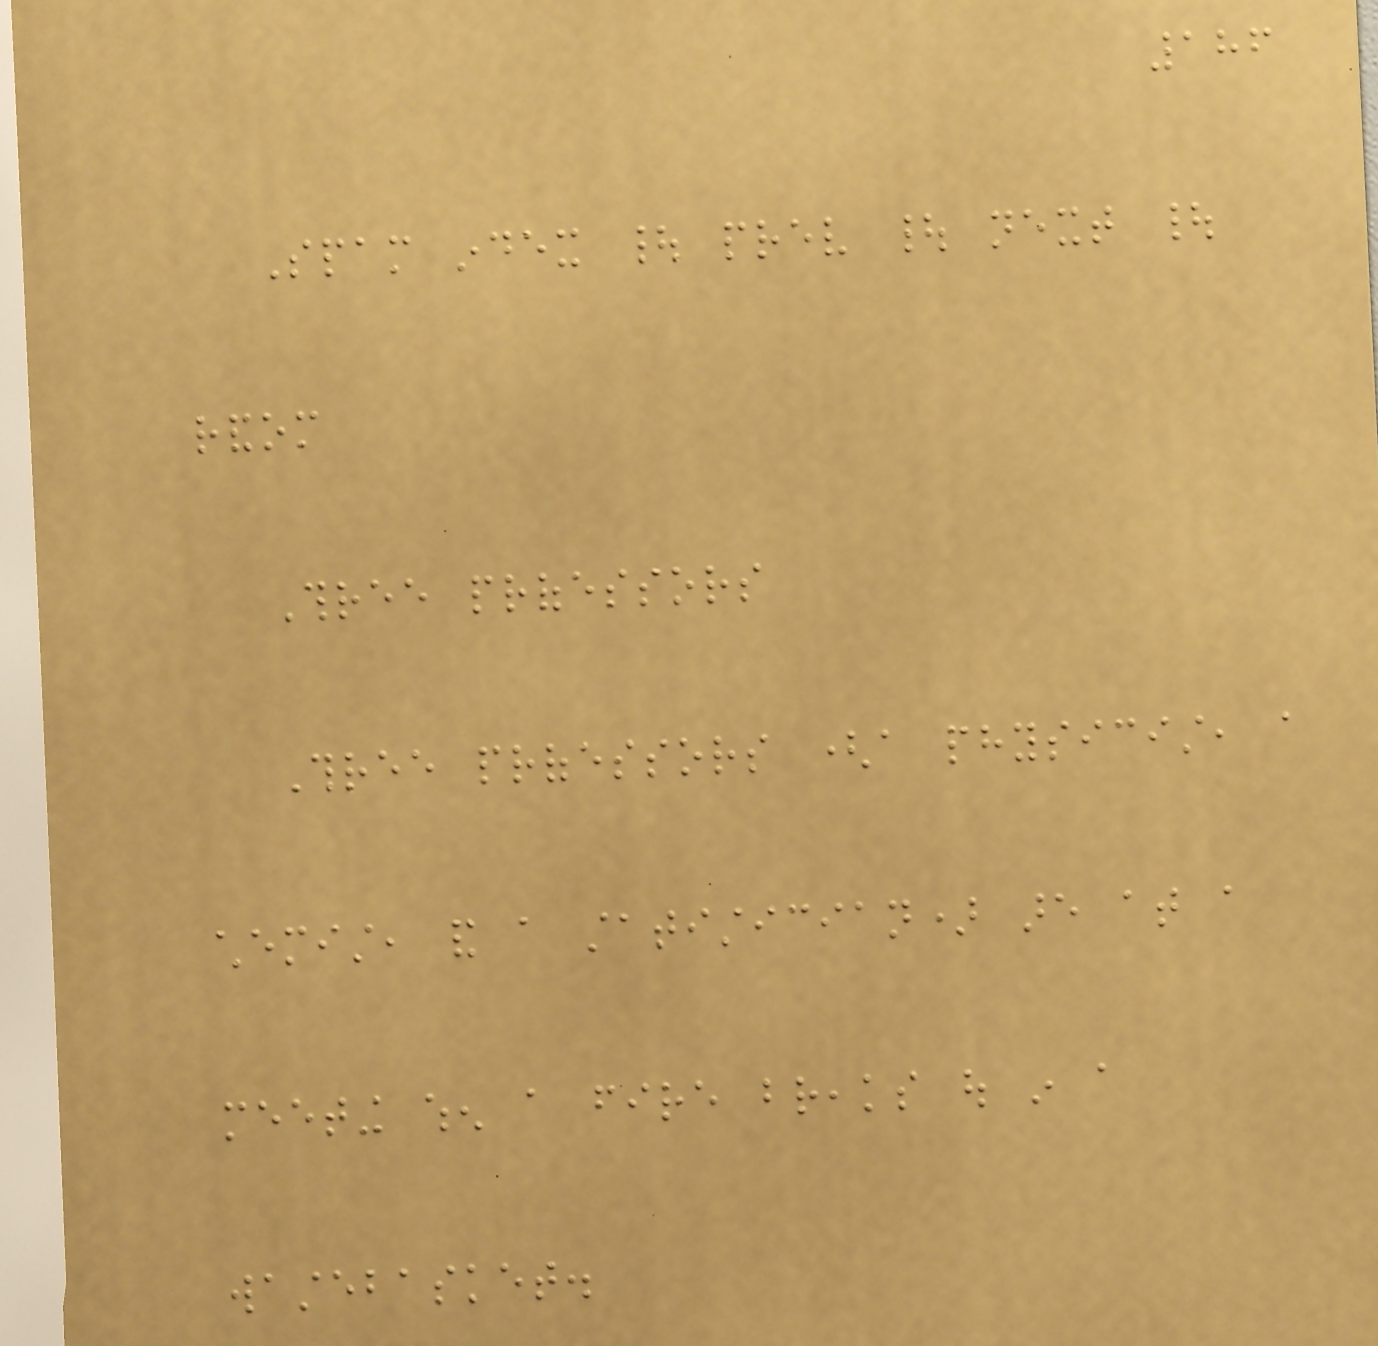186
Spam index | prev | next |
random
Three professors
Three professors (a physicist, a
chemist, and a statistician) are at a
meeting when a fire breaks out in a
wastebasket.
